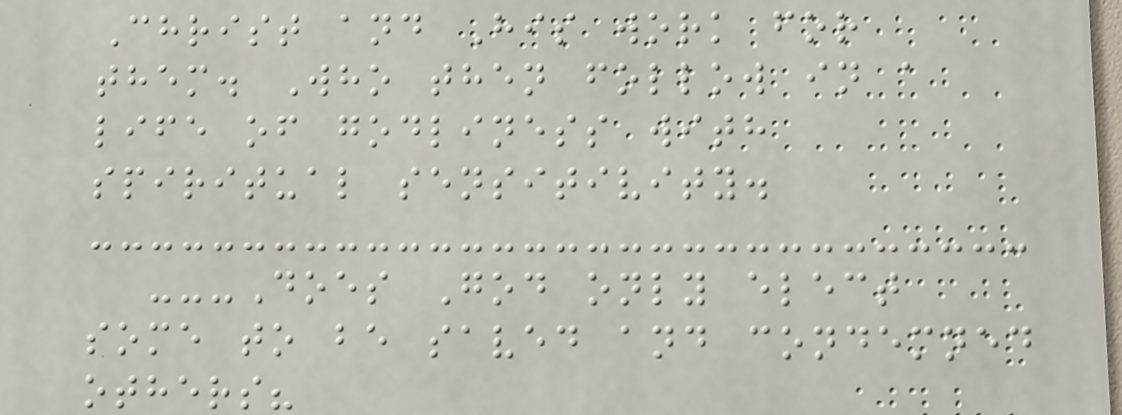Christ and His work for
them. Who then follow in a
life of godliness with
spiritual sensitivity.
---Does God only elect
some to be saved and condemned
others?
